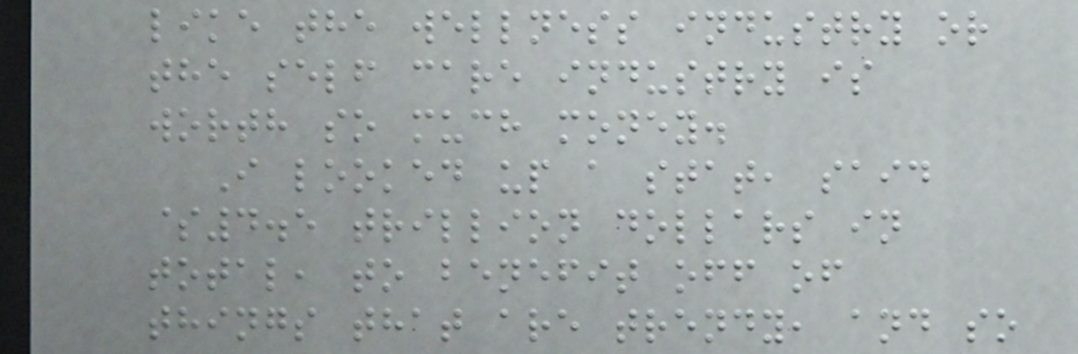like the wellness industry or
the self care industry is
worth so much money.
I looked up a stat, said
$4.5 trillion dollars in
total, to benefit off of
things that are trendy, and so
